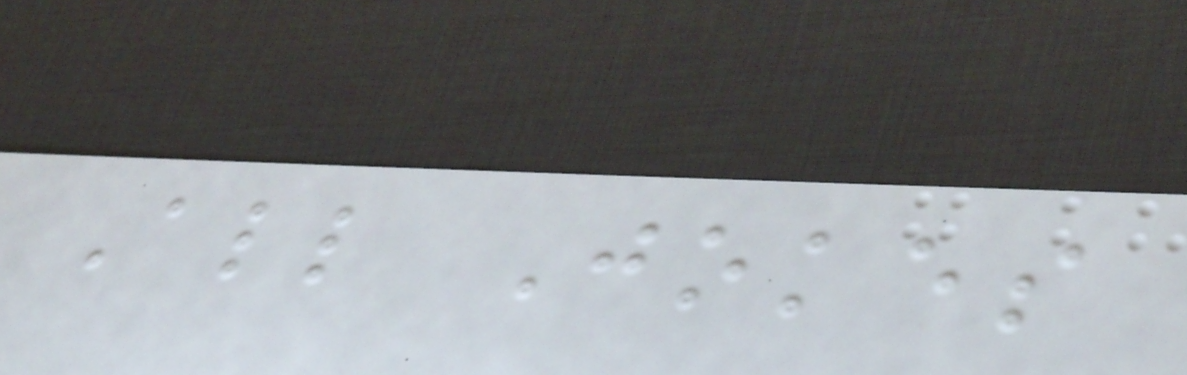All Jokes
